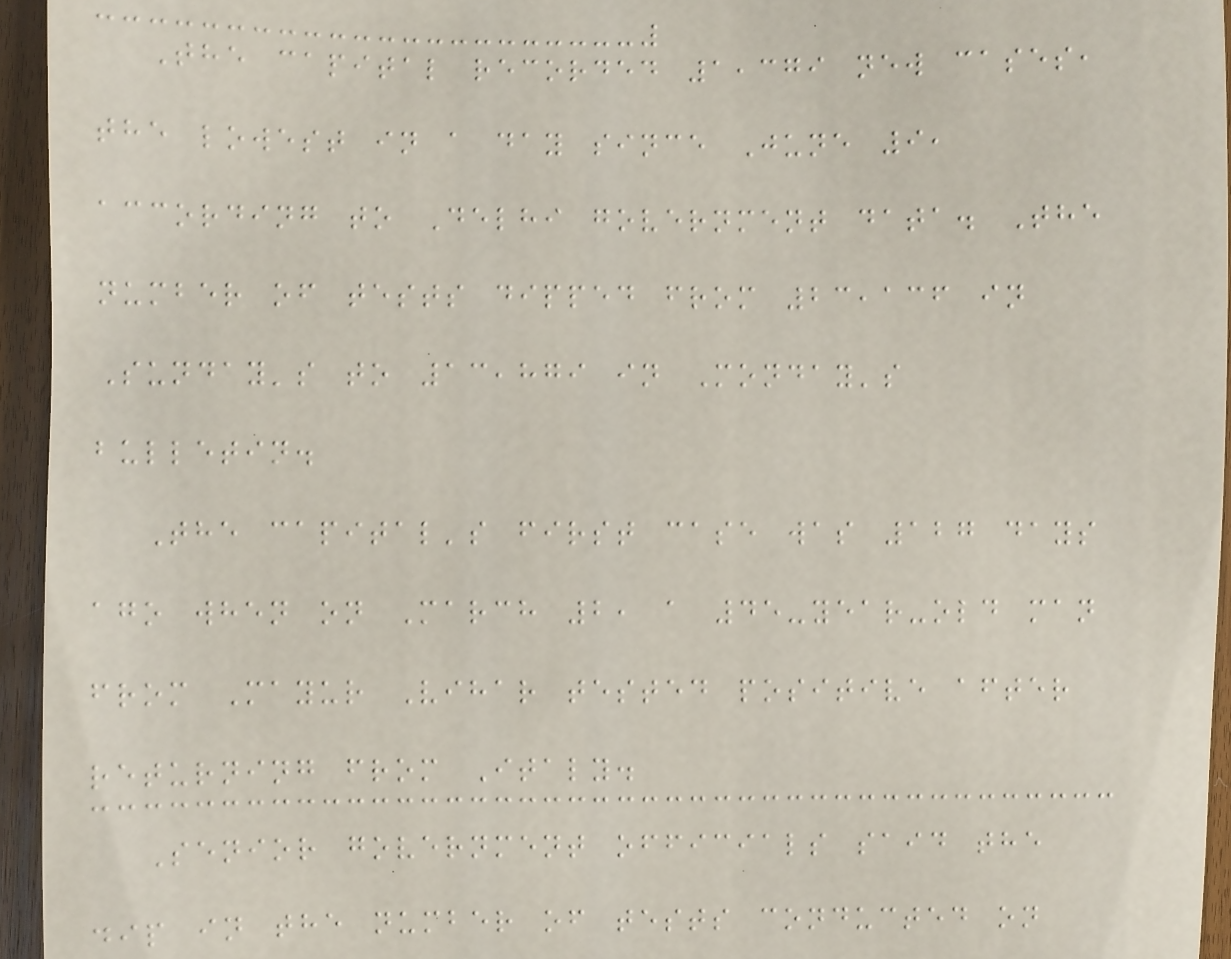The capital recorded 1,379 new cases,
the lowest in a day since June 9,
according to Delhi government data. The
number of tests dipped from 23,136 in
Sunday's to 13,879 in Monday's
bulletin.
The capital's first case was 127 days
ago when on March 2, a 45-year-old man
from Mayur Vihar tested positive after
returning from Italy.
Senior government officials said the
dip in the number of tests conducted on
